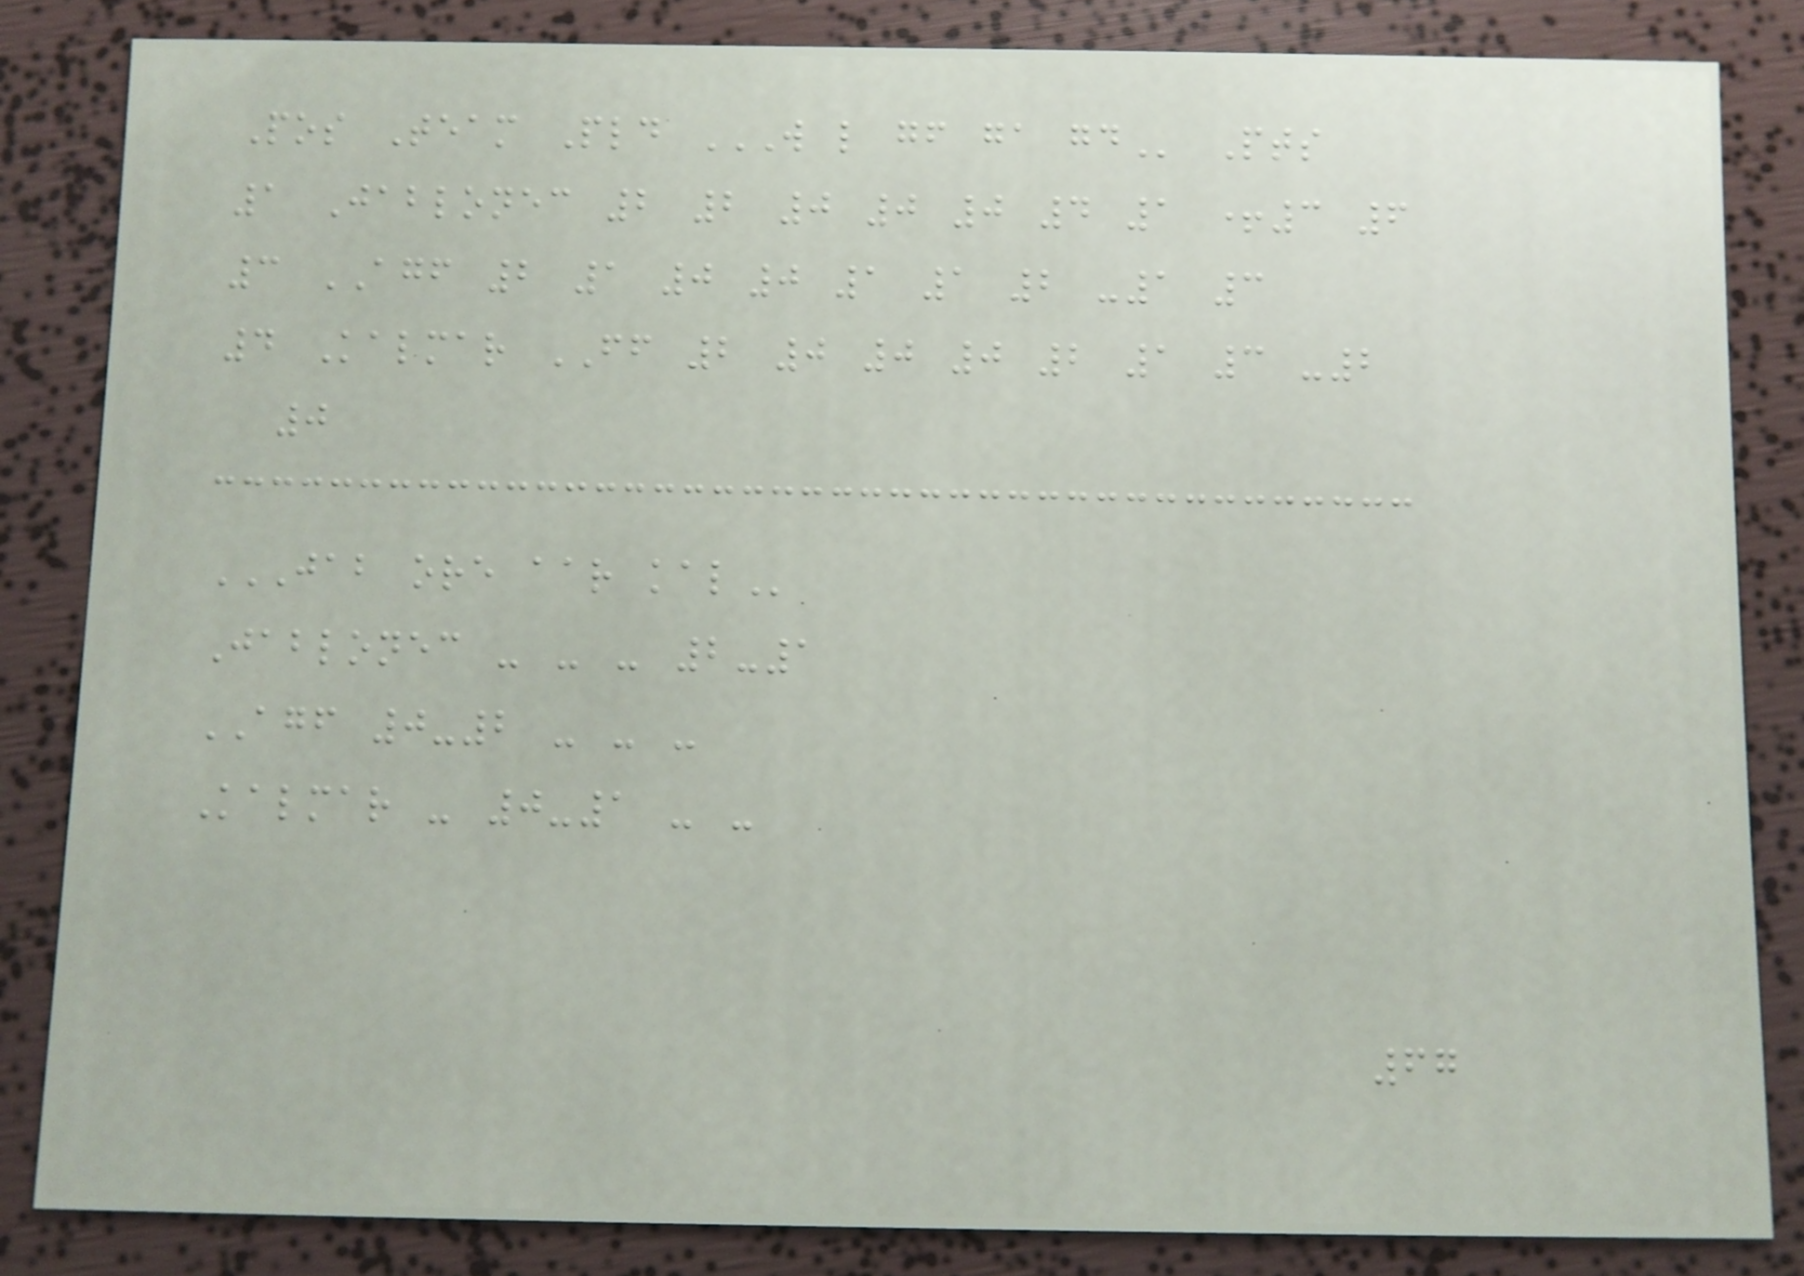Pos Team Pld W L GF GA GD Pts
1 Jablonec 2 2 0 0 0 4 1 +3 6
3 AGF 2 1 0 0 1 1 2 -1 3
4 Kalmar FF 2 0 0 0 2 1 3 -2
0
JAB ORE AAR KAL
Jablonec - - - 2-1
AGF 0-2 - - -
Kalmar - 0-1 - -
67
